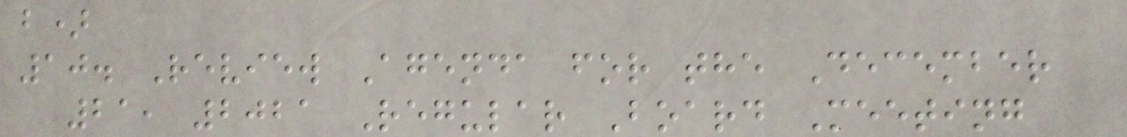b)
10. Review Agenda for the December
21, 2021 Regular Board Meeting
